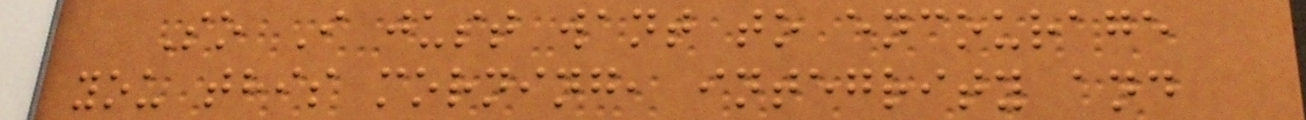So I just want to encourage
you this morning, integrity and
